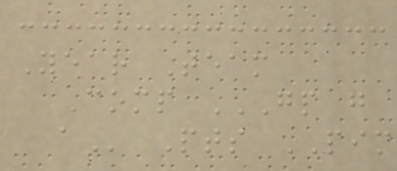Year Team
Comp GP G
A Pts PIM
